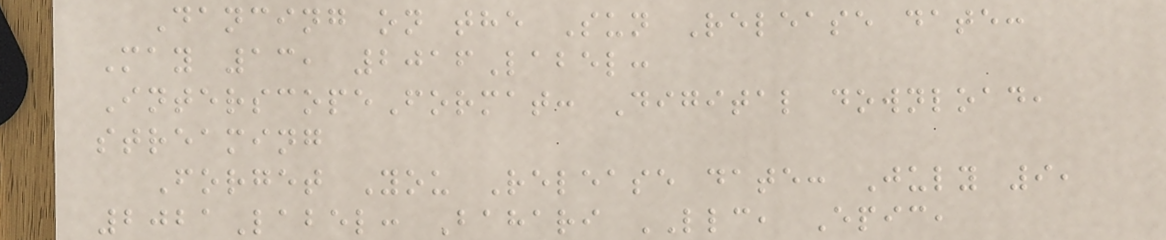Dancing on the Sun Release date:
May 13, 2016Label:
InterscopeFormat: Digital download,
streaming
Forget You Release date: July 9,
2021Label: Bahari LLC, Epic,
